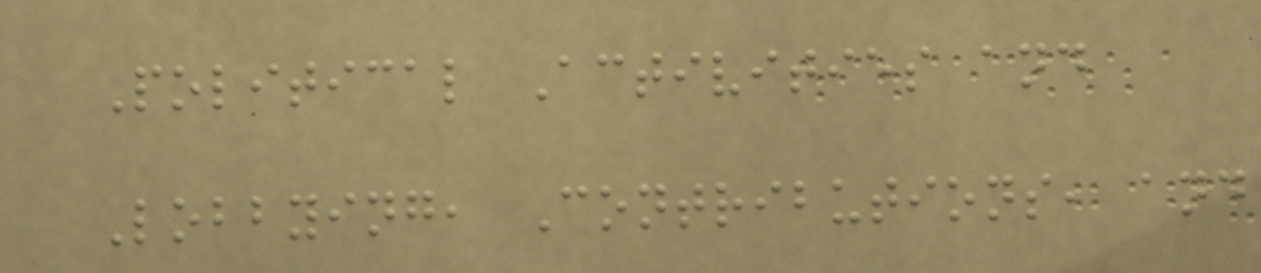Political Activities and
Lobbying, Contributions, and
